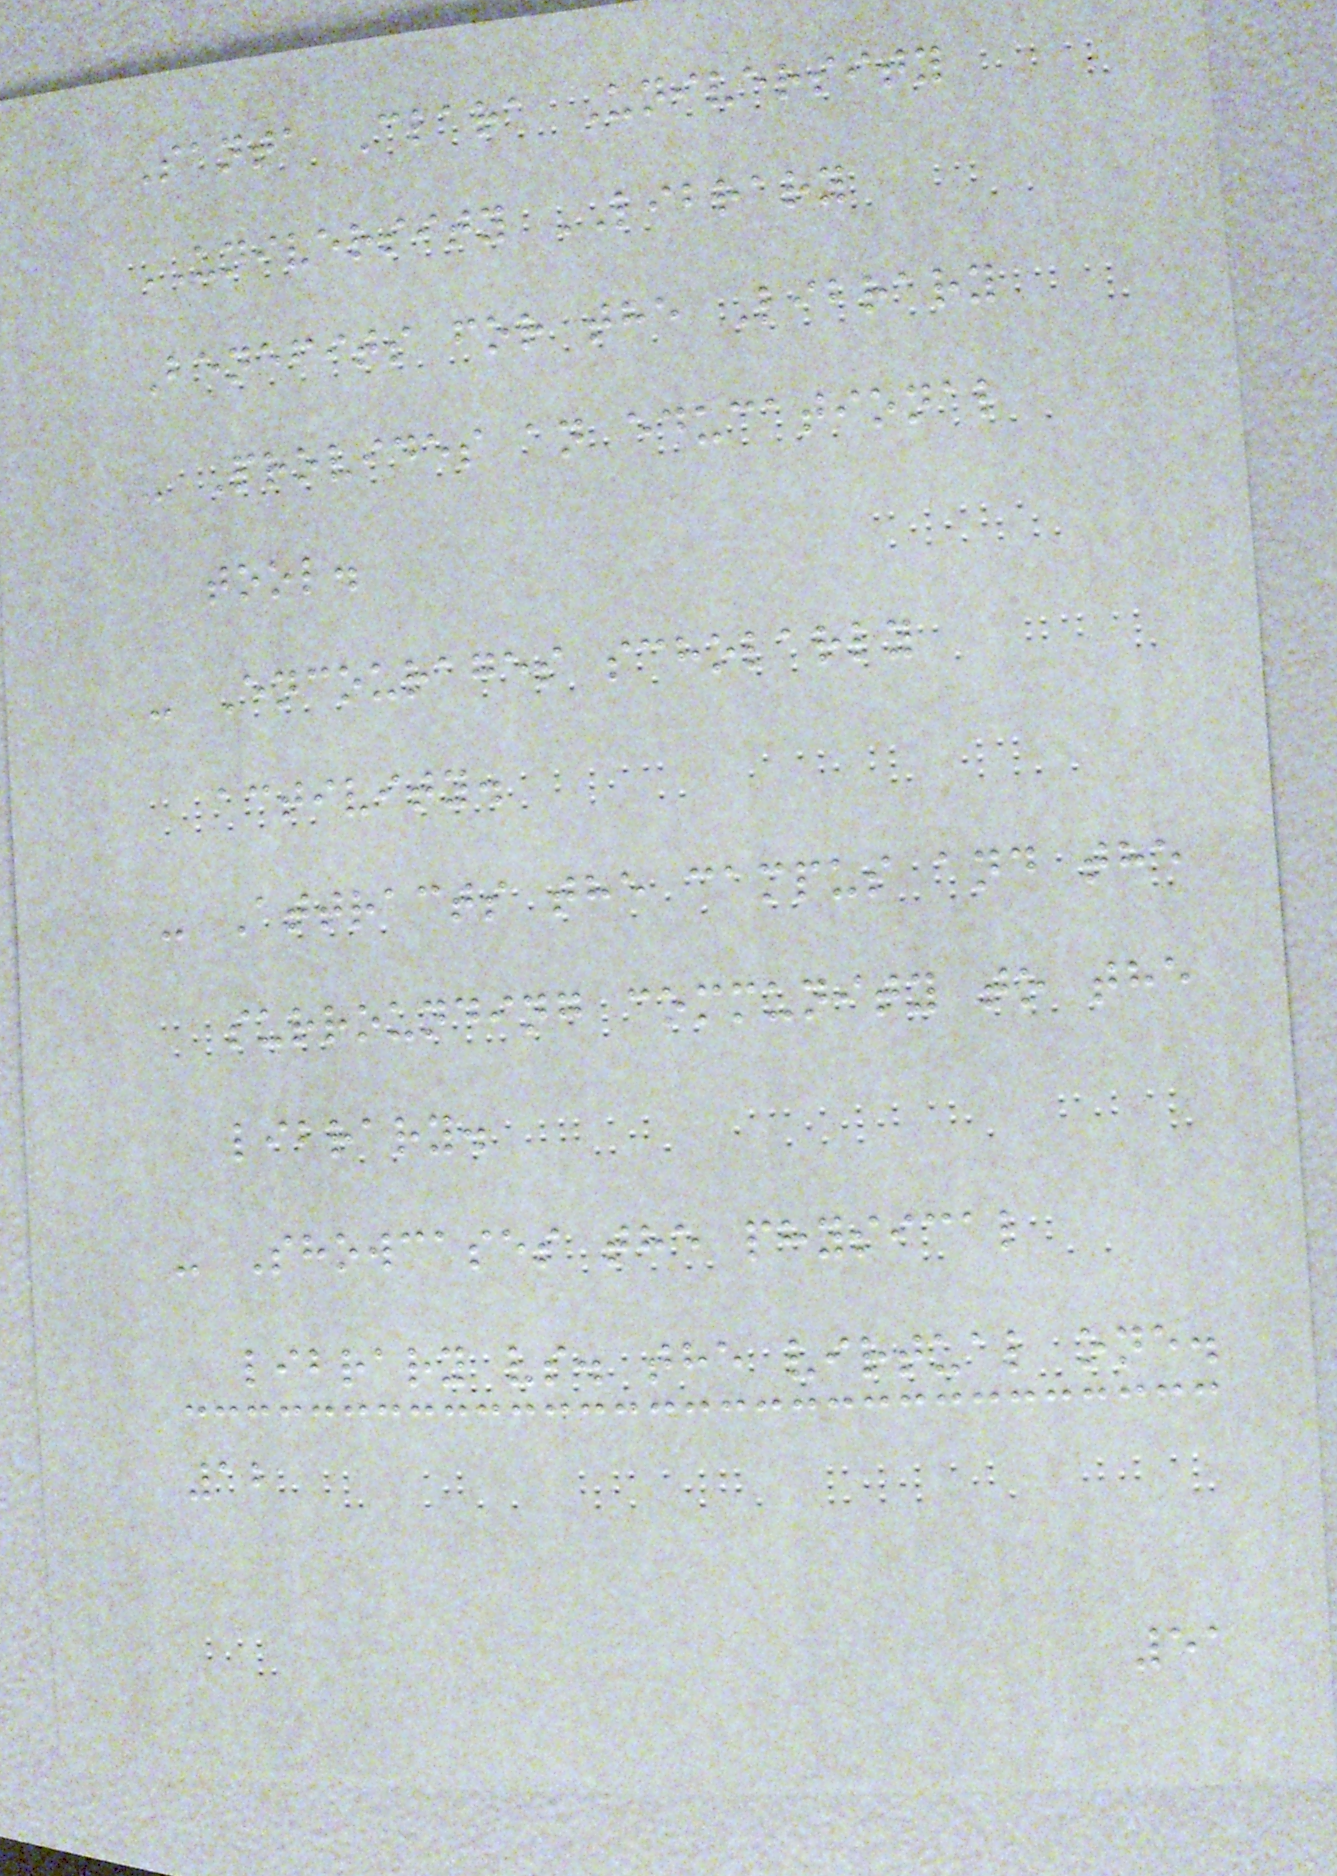Santa Clara University
UNIVERSITY LIBRARY
Benefits for the Library
- Provides an educational
tool.
- Encourages scholarly
activity.
- Attracts the campus and the
surrounding community to the
library.
- Showcases the physical
library vs. the virtual one.
12
51
